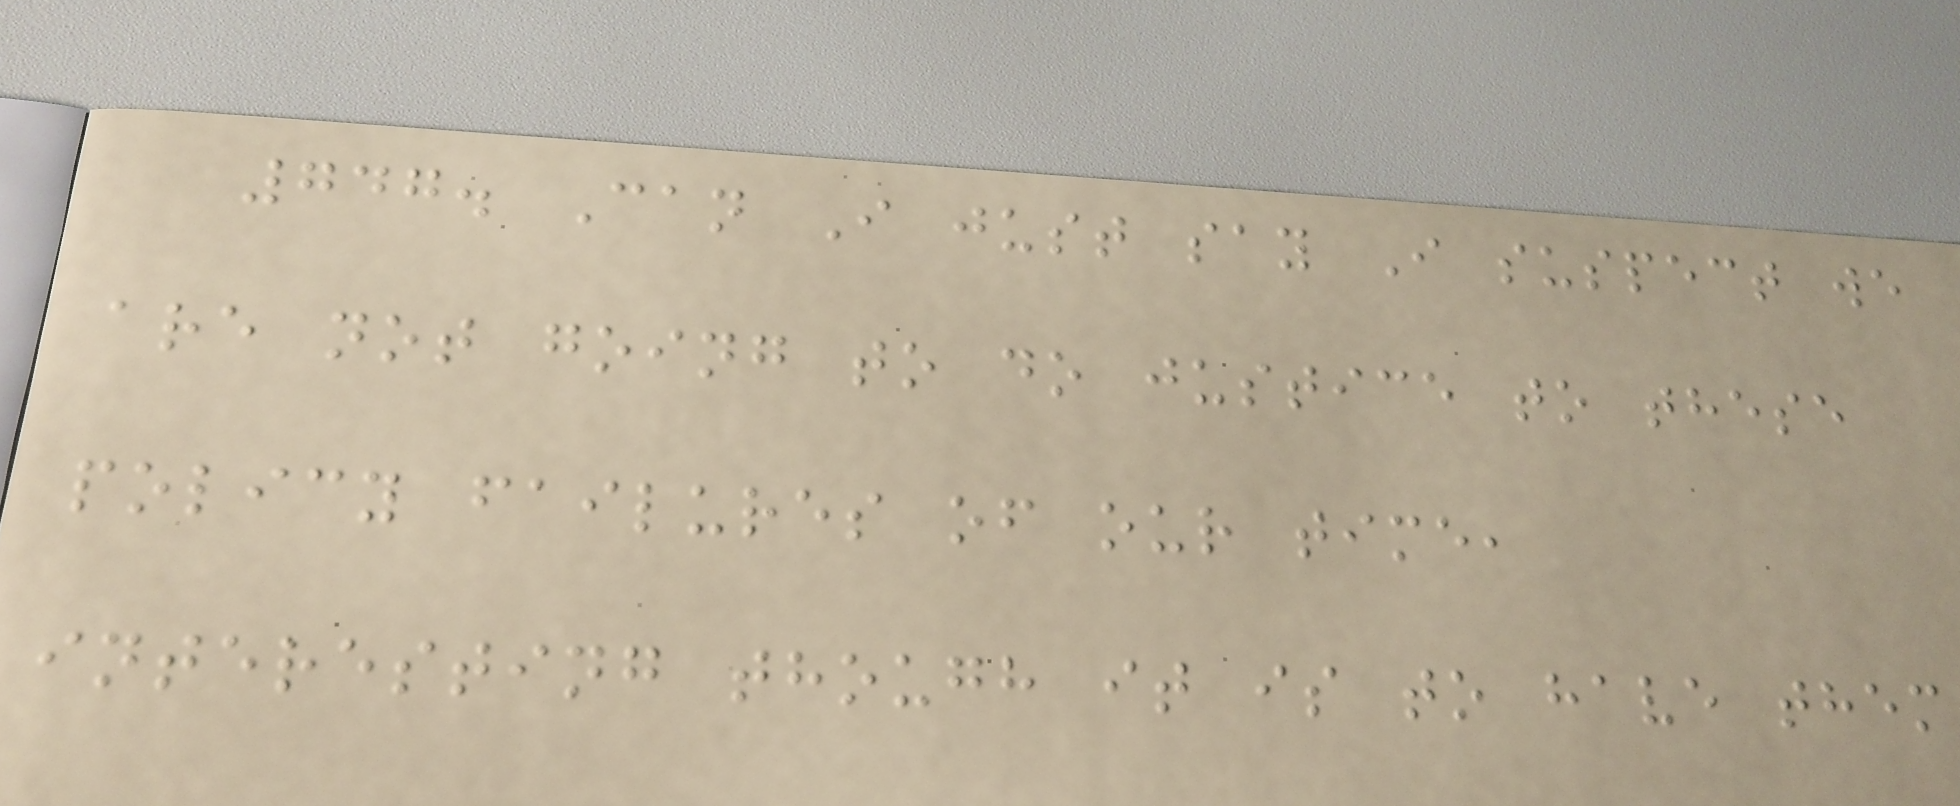747. Can I just say I suspect we
are not going to do justice to these
policy failures of our time,
interesting though it is to have them
